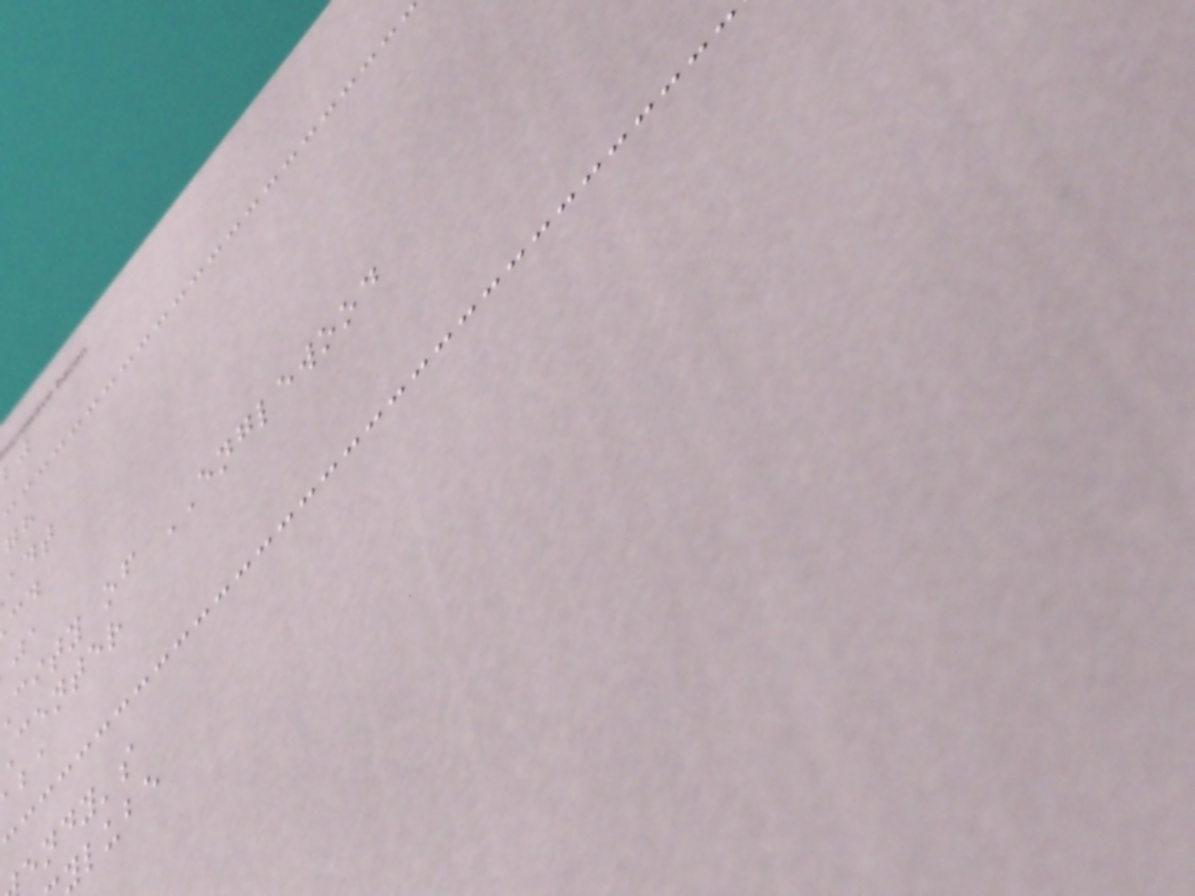city of ENGLEWOOD
center
endy's
ylube
